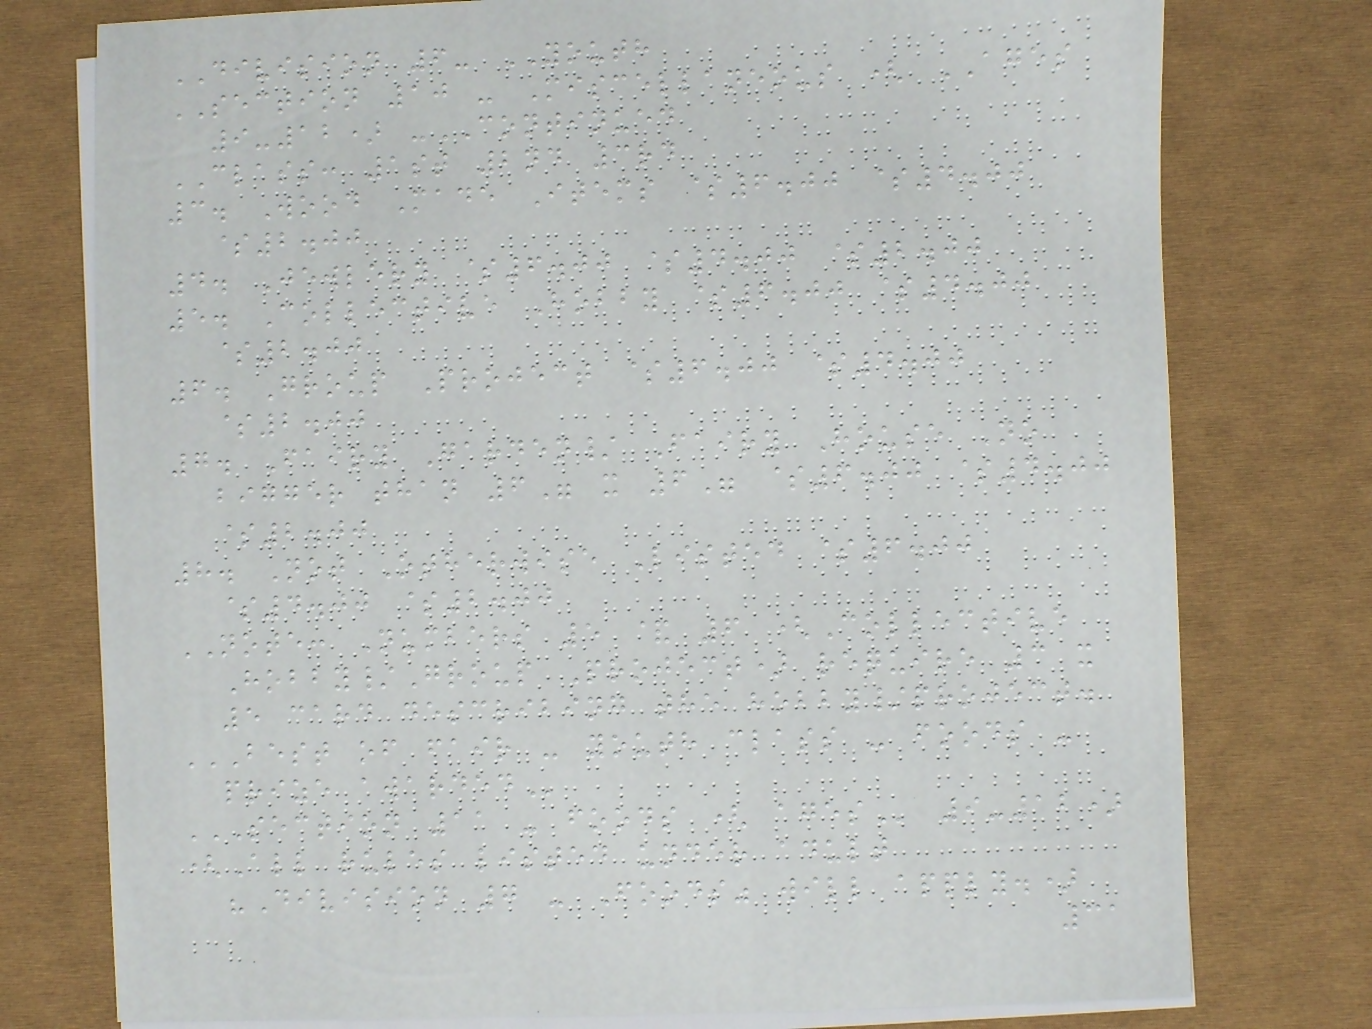DIVISION 6- YOUTH
SECTION 10 - Miscellaneous ( AGES
9-12) -CONTINUED
CLASS: 1st 2nd 3rd
3. Wood Made Items $6.00 $4.00
$2.00
4. Jewlery $6.00 $4.00 $2.00
5. Collective Hobby $6.00 $4.00
$2.00
6. Group Project $6.00 $4.00
$2.00
7. Fairy Garden/ Fairy House No
bigger than 6" x 6" $6.00 $4.00
$2.00
8. Not Otherwise Listed $6.00
$4.00 $2.00
NOTE: Numbers 5 & 6 (Collective
Hobby/Group Project) require 3 x
5 card describing the hobby/project.
BEST OF FAIR - YOUTH CLASS - FOODS -
PRIZE AWARDED
SECTION 11 - FOODS ( AGES 9-12)
(All rules listed under adult
"Division 7 - Foods" will apply.)
31
